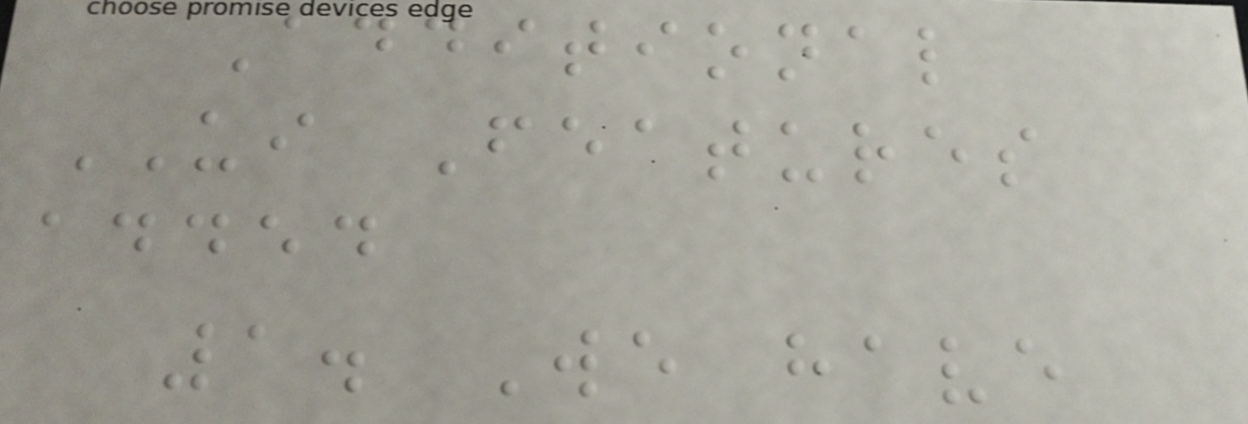Additional
UI Features
added
1. We have
